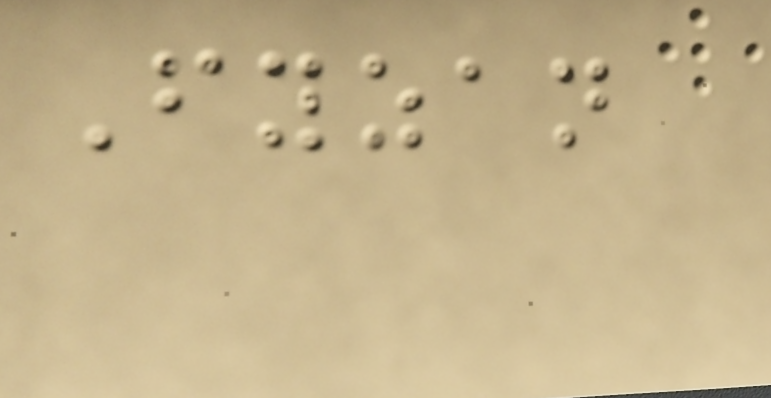Fyzan
